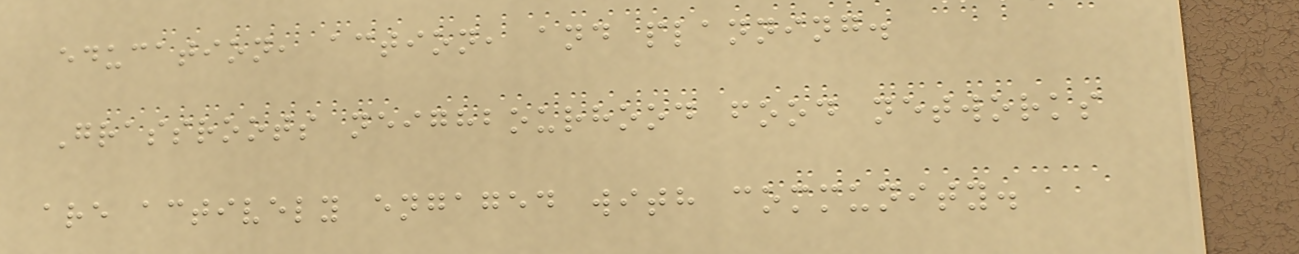education, action, and planning.
Grassroots neighbourhood food networks
are actively engaged with community.
